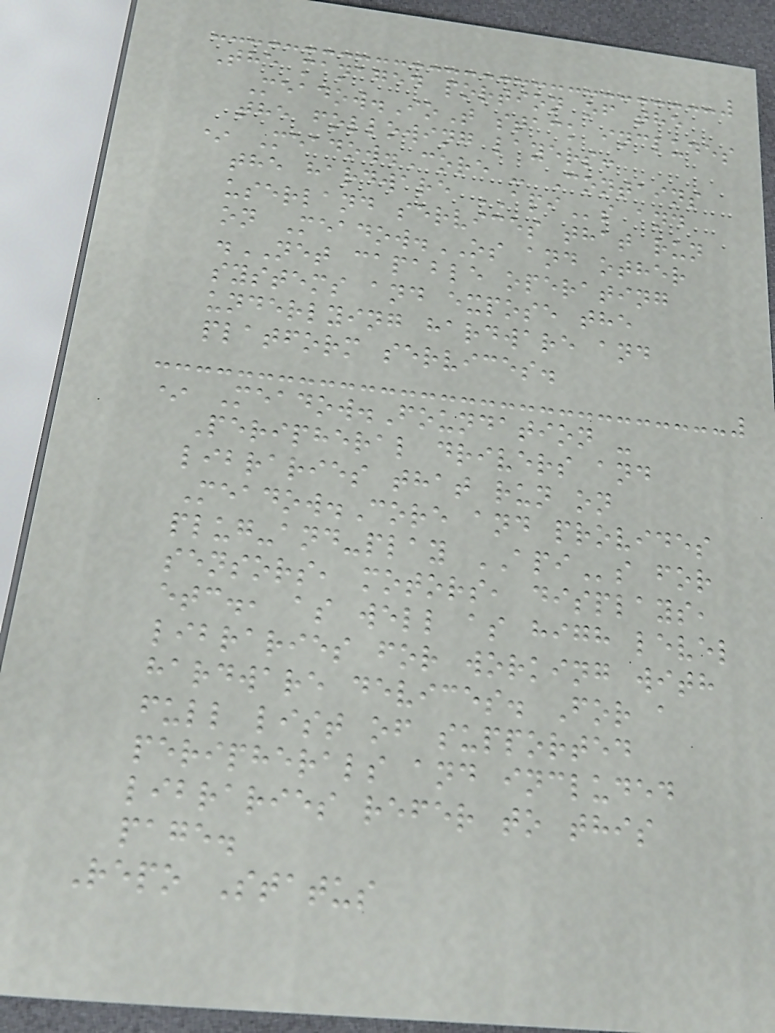The managed portion of the
Meadow.IoT stack includes
the following layers:
* Meadow.Core - Contains
the hardware APIs and
userland services that run
on Meadow.OS and other
.NET capable operating
systems and expose the
underlying hardware and
platform services.
* Meadow.Foundation -
Peripheral drivers and
libraries that run on
Meadow.Core and provides
plug-and-play APIs for
sensors, motors, displays,
etc., as well as high level
libraries for working with
hardware devices. For a
full list of supported
peripherals and included
libraries refer to this
page.
Repo Status
